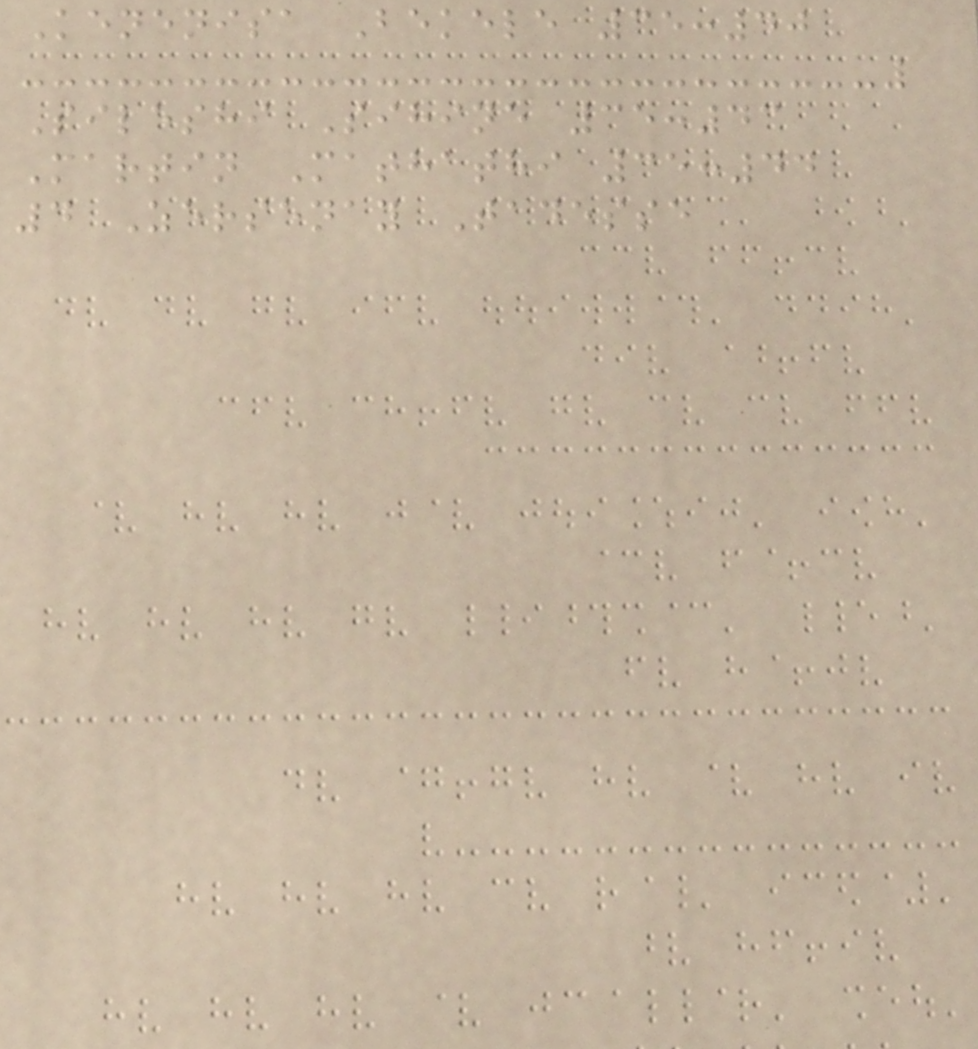Kenenisa Bekele 35:40
Sileshi Sihine 35:43
Martin Mathathi 35:44
4 Zersenay Tadesse
